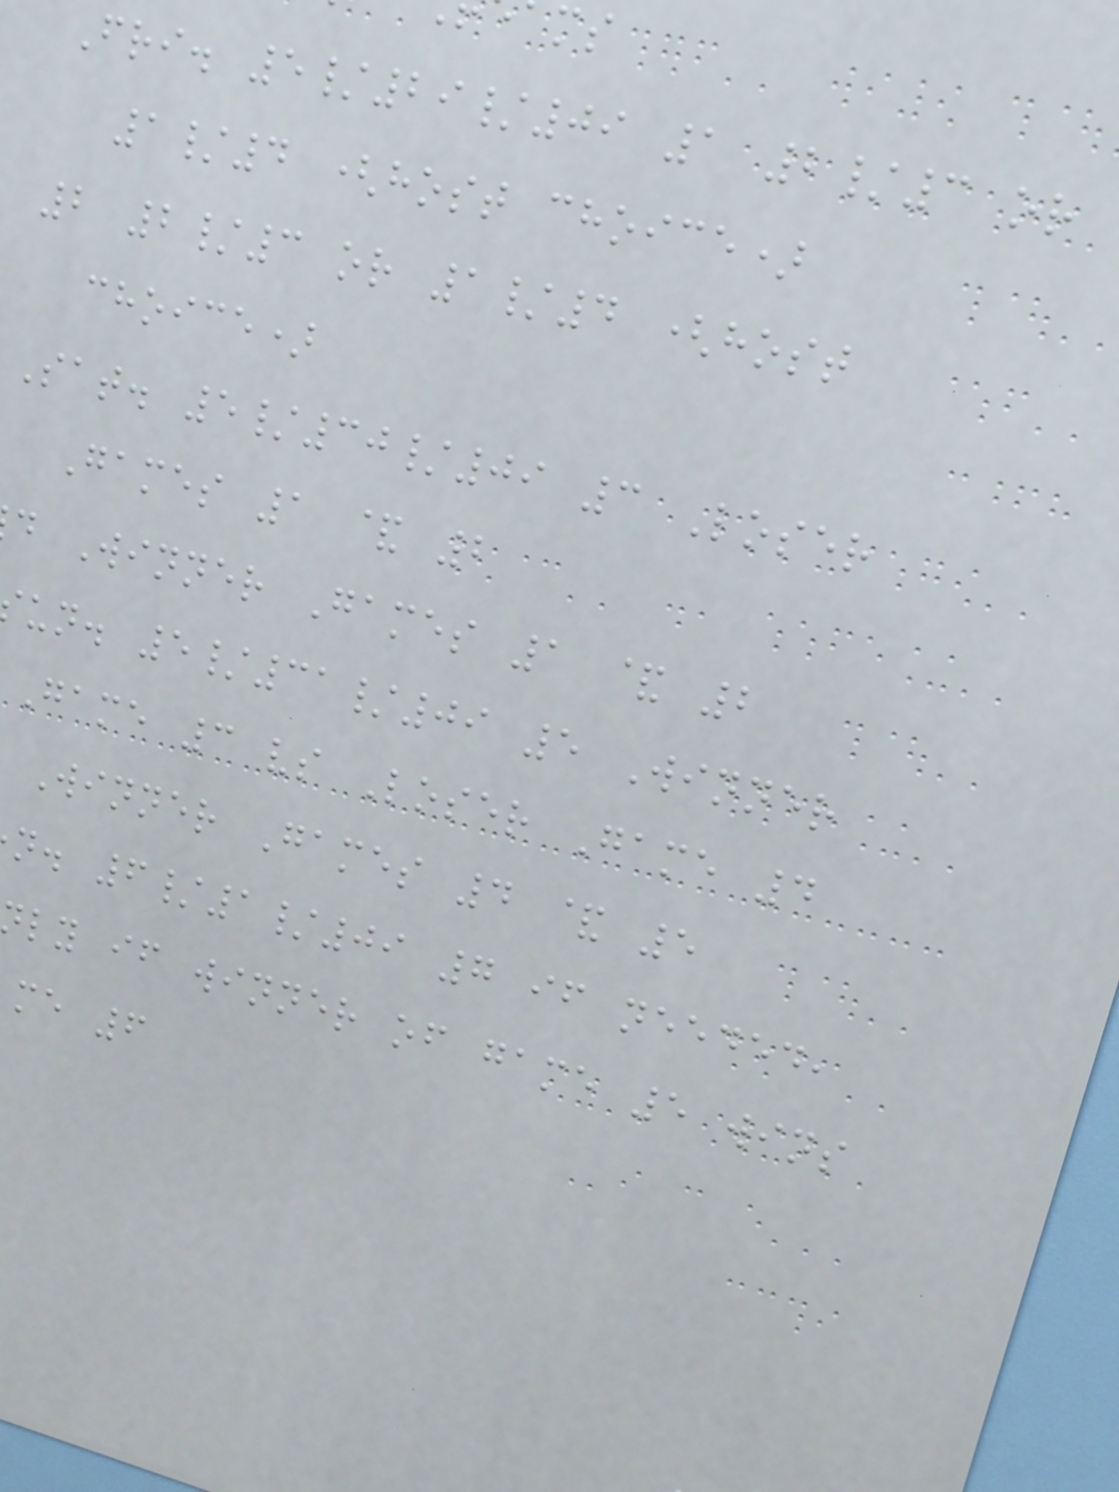Fri. 5/29/09 1 2/3 or
1/4 (host choice)
2 2/3 or 1/4 (host
choice)
Sat. 5/30/09 3 Loser
Games 1 & 2
d Winner Games 1 & 2
un. 5/31/09 5 Winner
Game 3 vs Loser Game 4
Winner Games 4 & 5
n. 6/1/09 7 if needed,
ly if winner of game 5 wins
me 6
